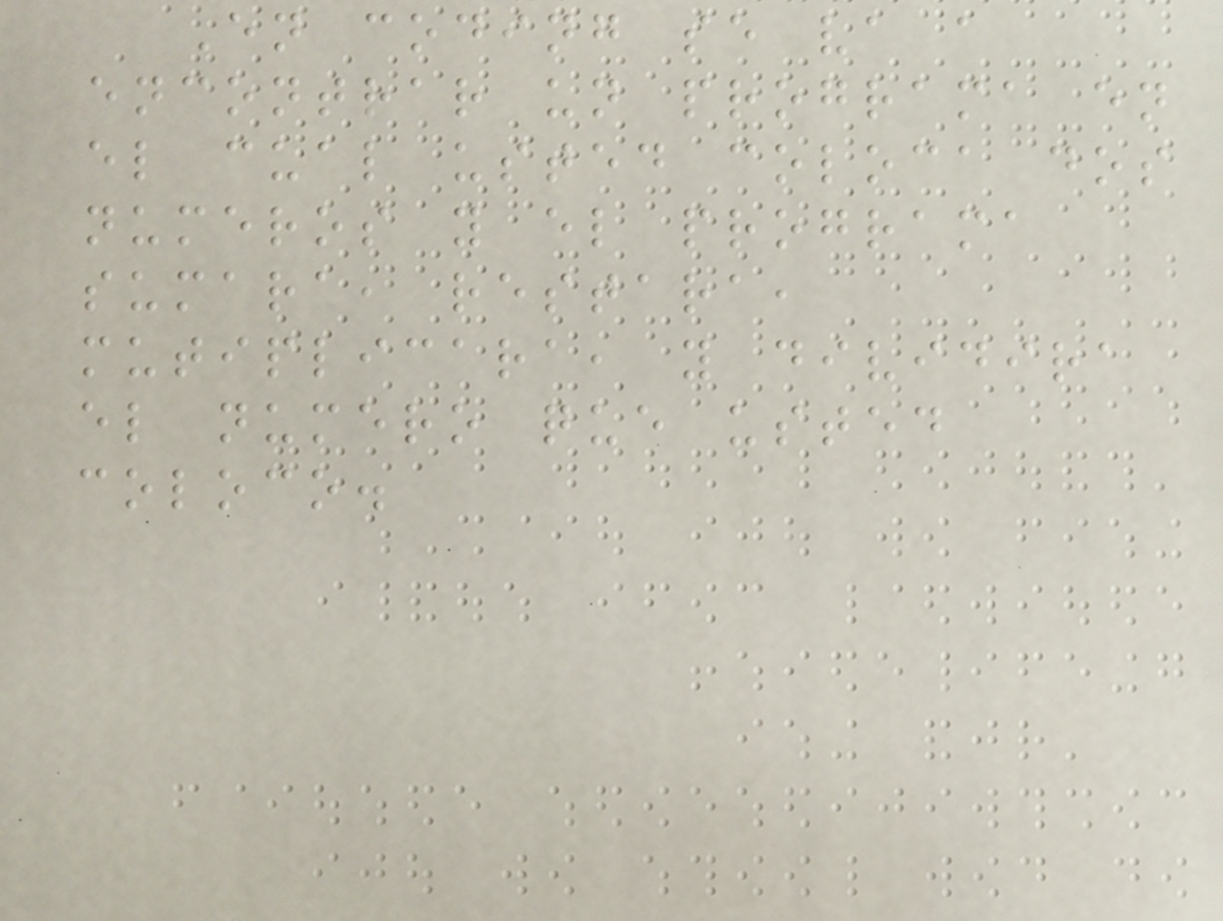En coding se va a
encontrar un programa en
el cual usted coloca dos
numeros y el programa
sumara, restara,
mutiplicara, y dividira
el numero que usted
coloco.
